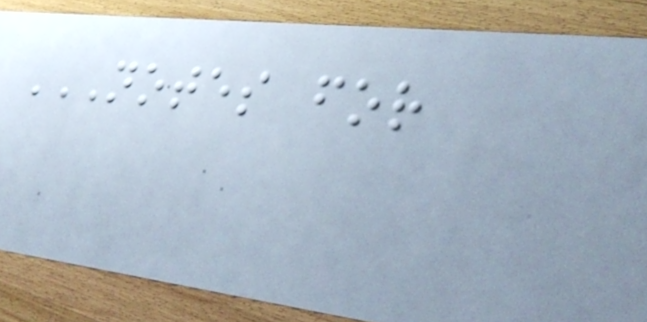NOTES FOR
